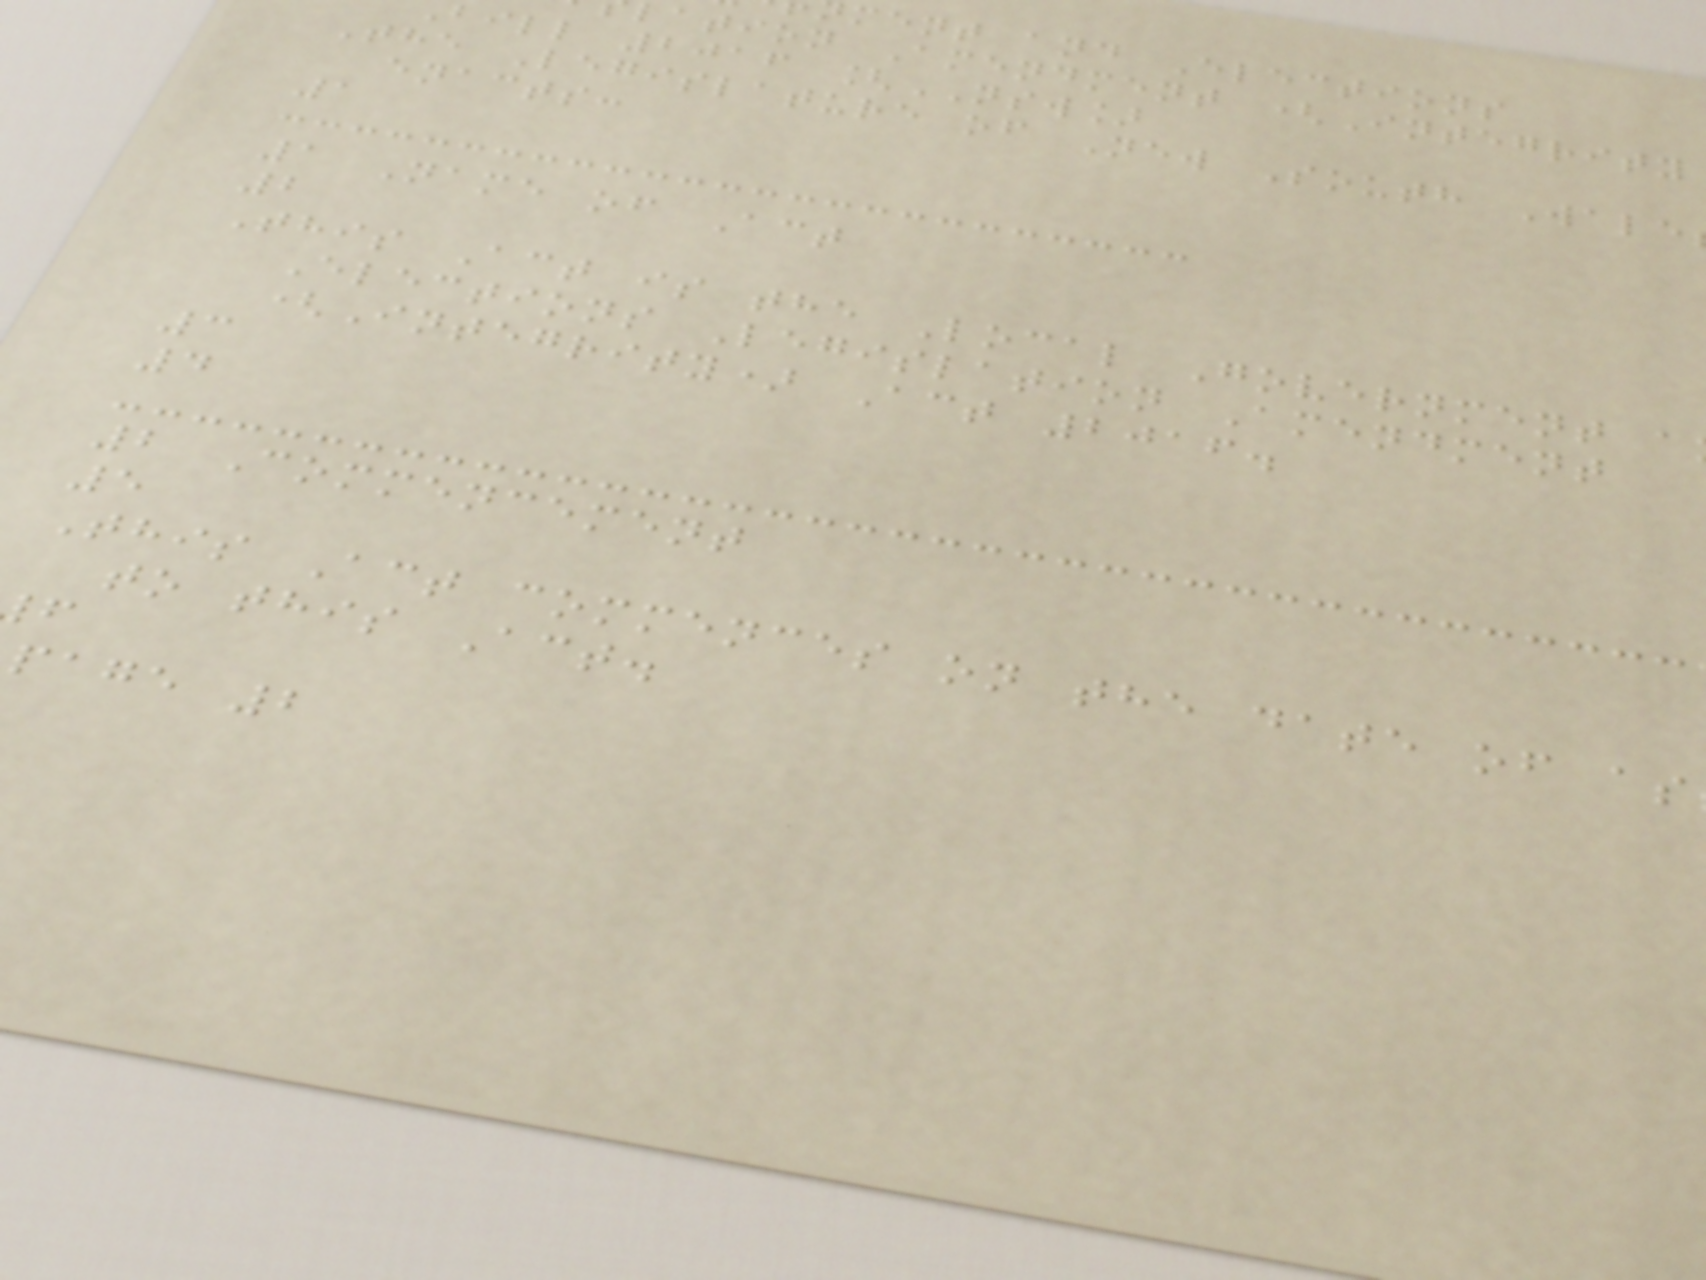ment and Elections
ation Amendment (Integrity
bill 2016 [NSW]
The Legislature of New South Wale
enacts:
1
1 Name of Act
2
This Act is the Local Government a
Elections Legislation Amendment
(Integrity) Act 2016.
3
4
2 Commencement
5
This Act commences on the date of as
to this Act.
page 2
